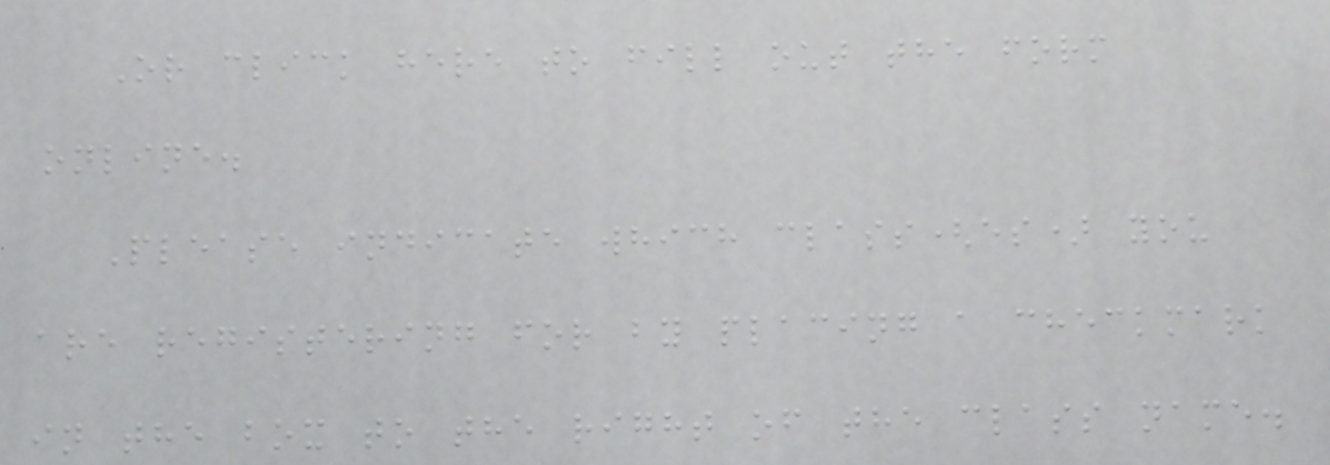Or click here to fill out the form
online.
Please indicate which class(es) you
are registering for by placing a checkmark
in the box to the right of the class name.
